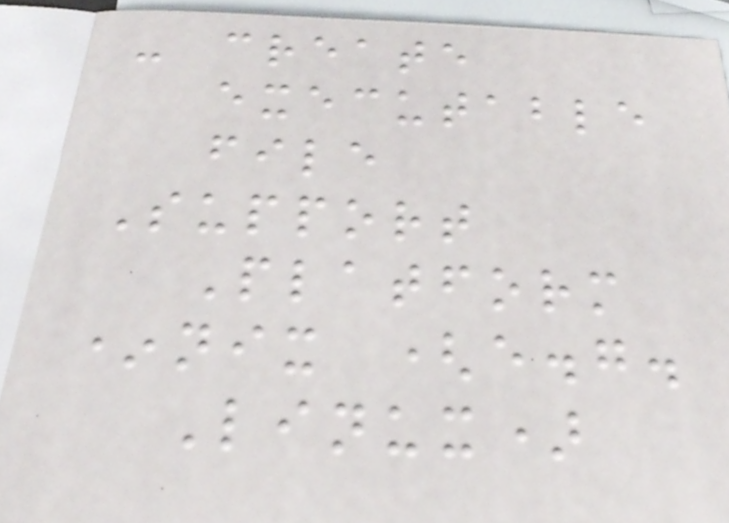- create
executable
file
Support
Platform
*nix (e.g.
Linux)
